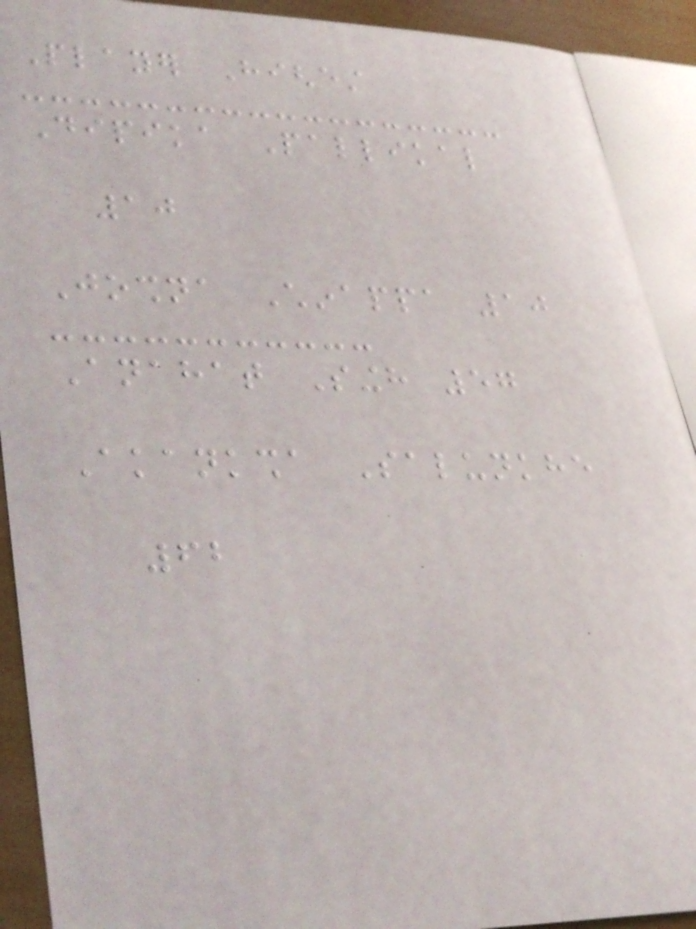Player Highest
Dipika Pallikal
10
Joshna Chinappa 10
Anahat Singh 57
Akanksha Salunkhe
62
